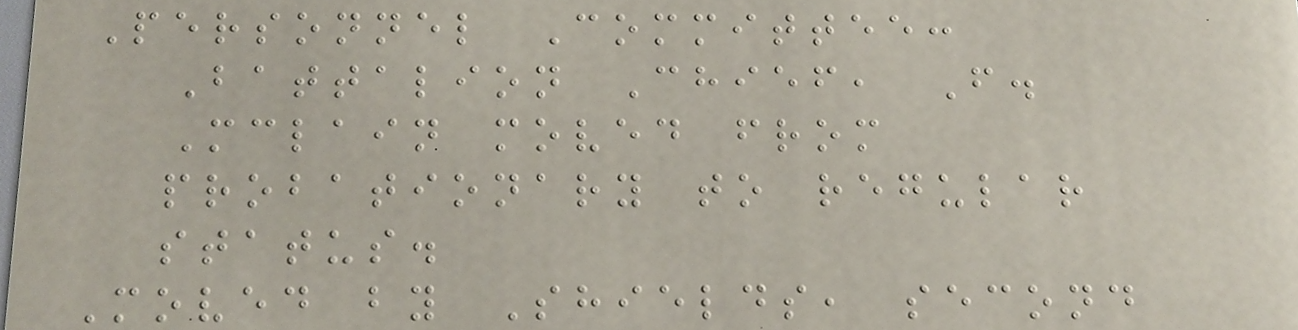Personnel Committee:
Battalion Chief, F.
Mclain moved from
probationary to regular
status.
Moved by Shields, second
